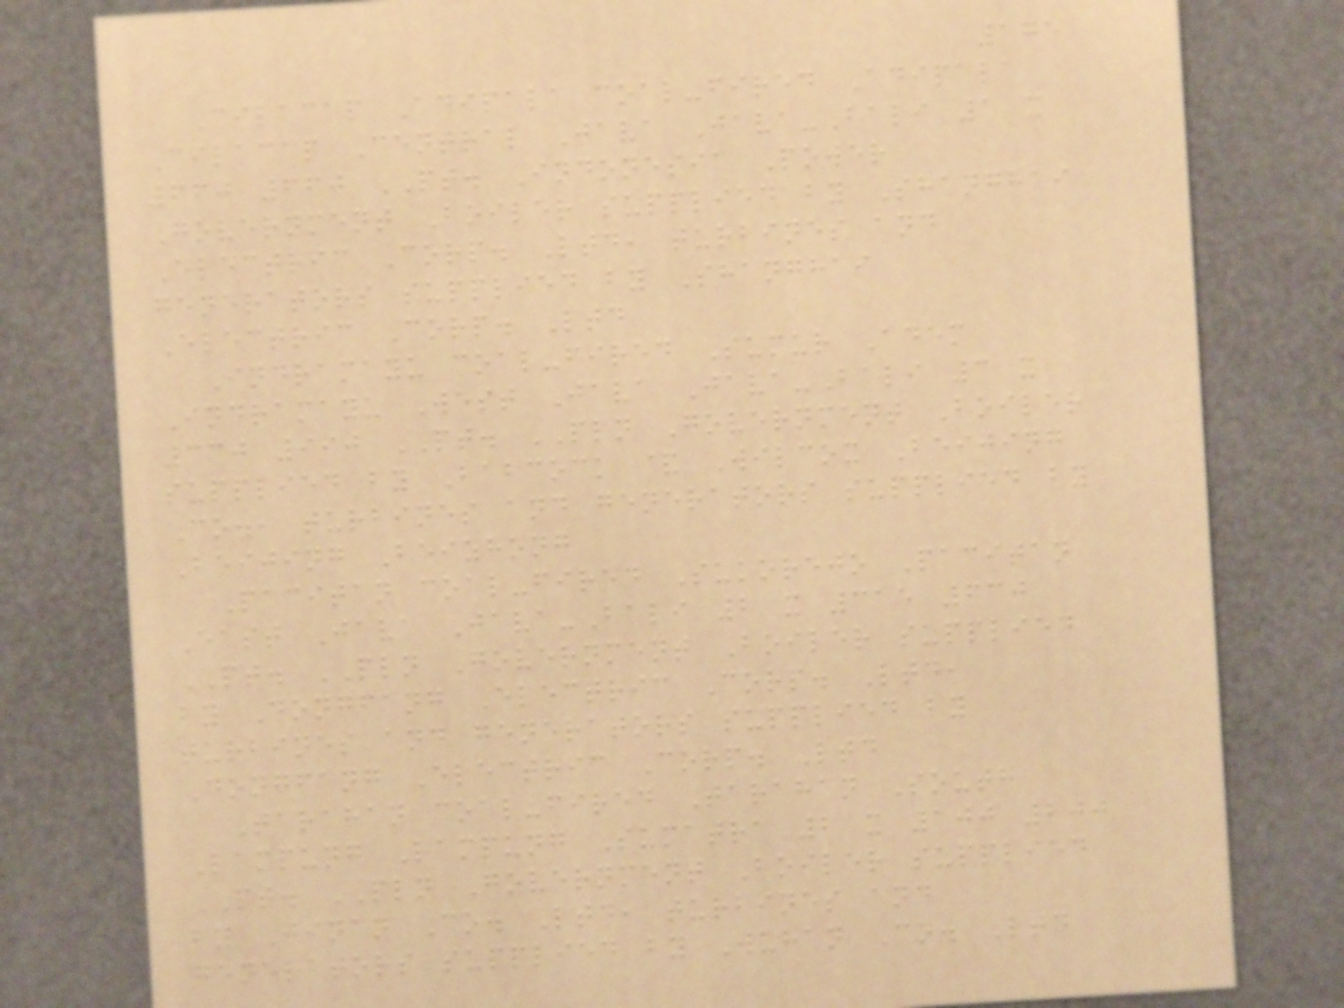175
Cilacap Adipala coal-fired Adipala
Cilacap Central Java Java-Bali 1 x
660 660 PT. Indonesia Power
Government Boiler supplied by Shanghai
Electric Corp. Ltd, turbines and
generators supplied by Shanghai
Electric Corp. Ltd
Indramayu coal-fired Sumur Adem
Indramayu West Java Java-Bali 3 x
330 990 PT. PLN Government Boiler
supplied by Babcock & Wilcox Beijing
Co., turbines and generators supplied by
Beijing Beizhong
Pacitan coal-fired Sukorejo Pacitan
East Java Java-Bali 2 x 315 630
PT. PLN Government Boiler supplied
by Dongfang Electric Corp. Ltd,
turbines and generators supplied by
Dongfang Electric Corp. Ltd
Tarahan coal-fired Tarahan South
Lampung Lampung Sumatra 2 x 100 200
PT. PLN Government Boiler supplied
by Jinan Co. Ltd, turbines and
generators supplied by Wuhan Co. Ltd
